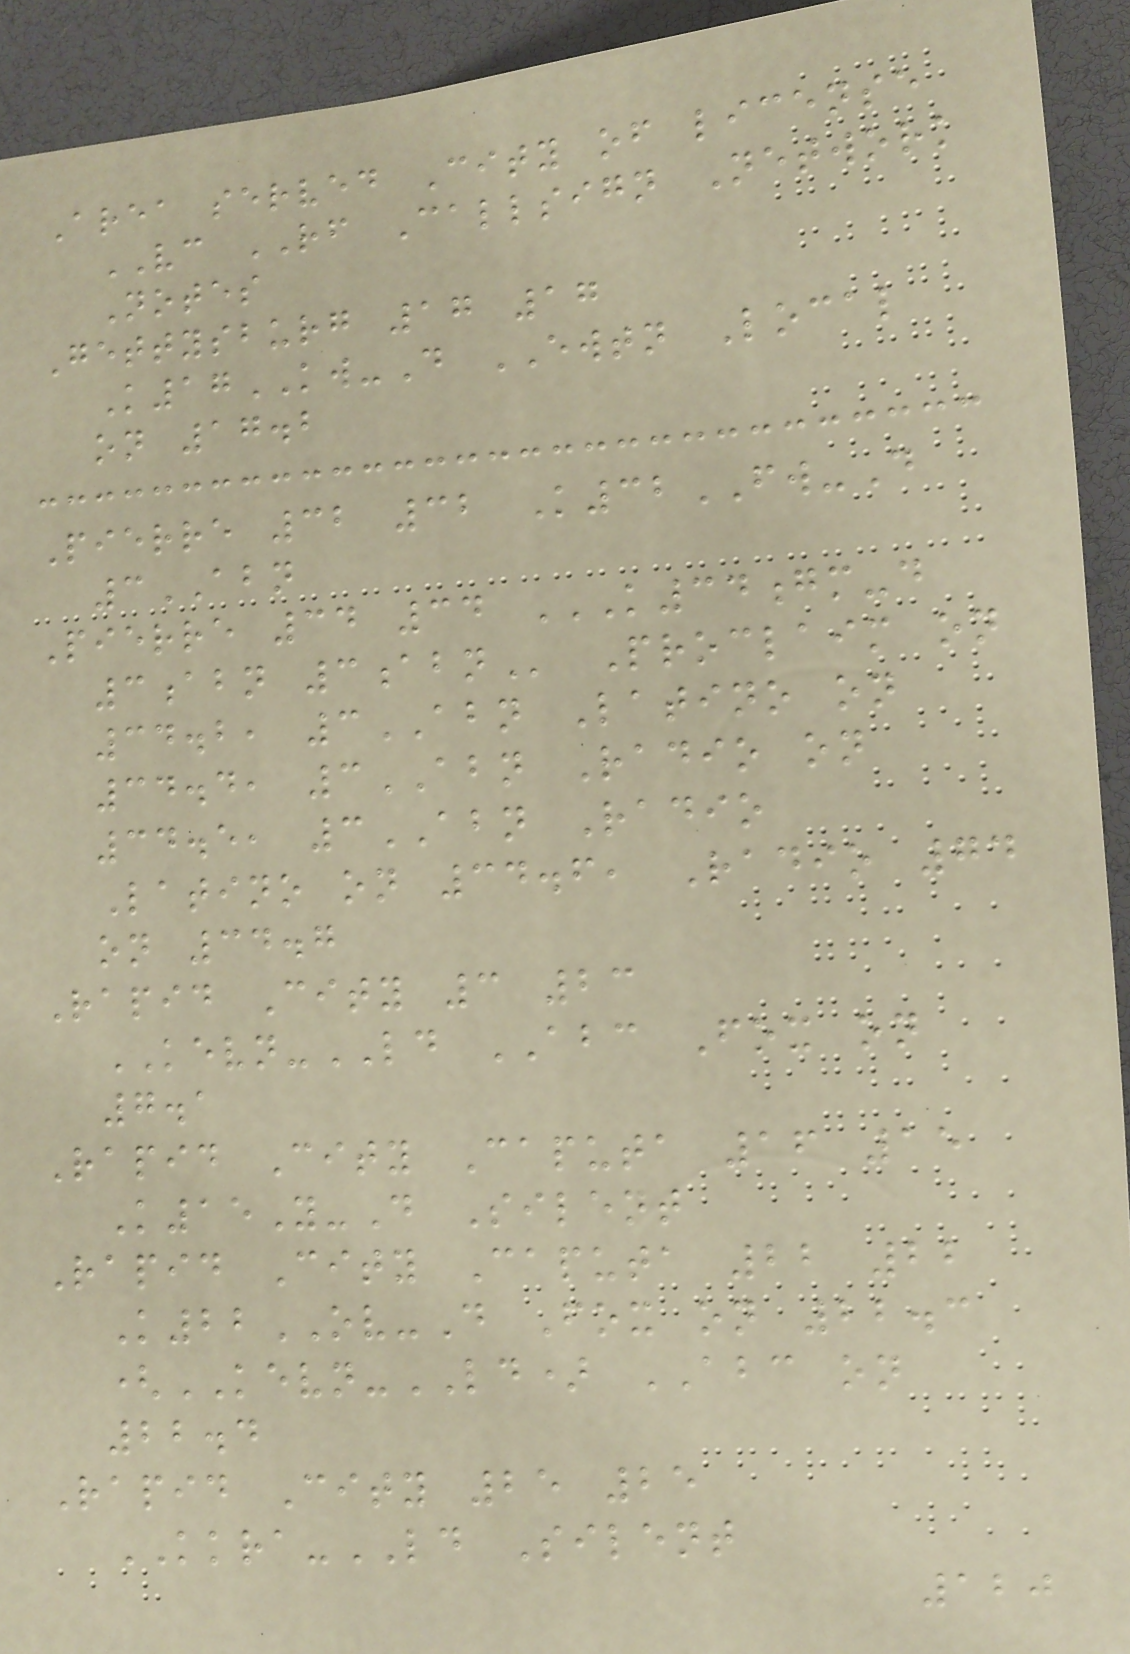Area served City of license
VC RF Callsign Network
Notes
Gettysburg 17 17
K17KW-D EWTN Local
on 17.2
Pierre 32 32 K32FW-D
3ABN
Pierre 34 34 K34GM-D
3ABN 3ABN Proclaim on
34.2, 3ABN Latino on
34.4, 3ABN Radio on
34.5, 3ABN Radio
Latino on 34.6, Radio 74
on 34.7
Rapid City 3 23
KEVN-LD ABC Fox on
7.1
Rapid City Caputa 16 15
K15Y-D Silent
Rapid City Caputa 22 22
K22OV-D Fox on 22.3
(KEVN-LD) ABC on
22.4
Rapid City 25 25
KKRA-LD Silent
120
